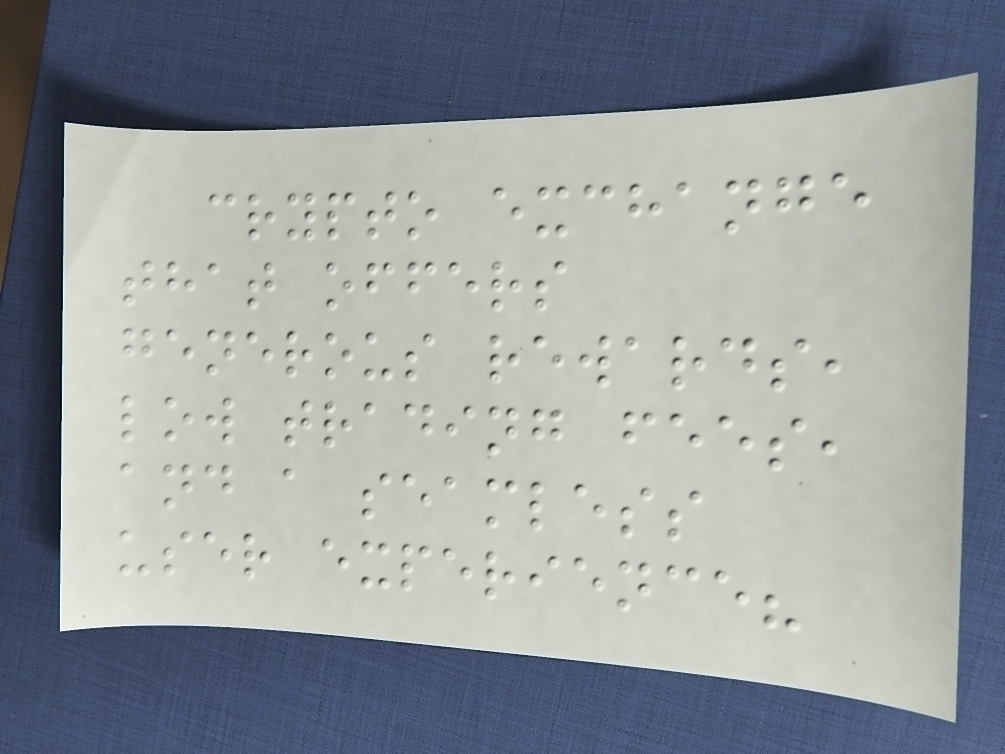crypto exchange
that offers
generous rewards,
low trading fees,
and a seamless
user experience?
